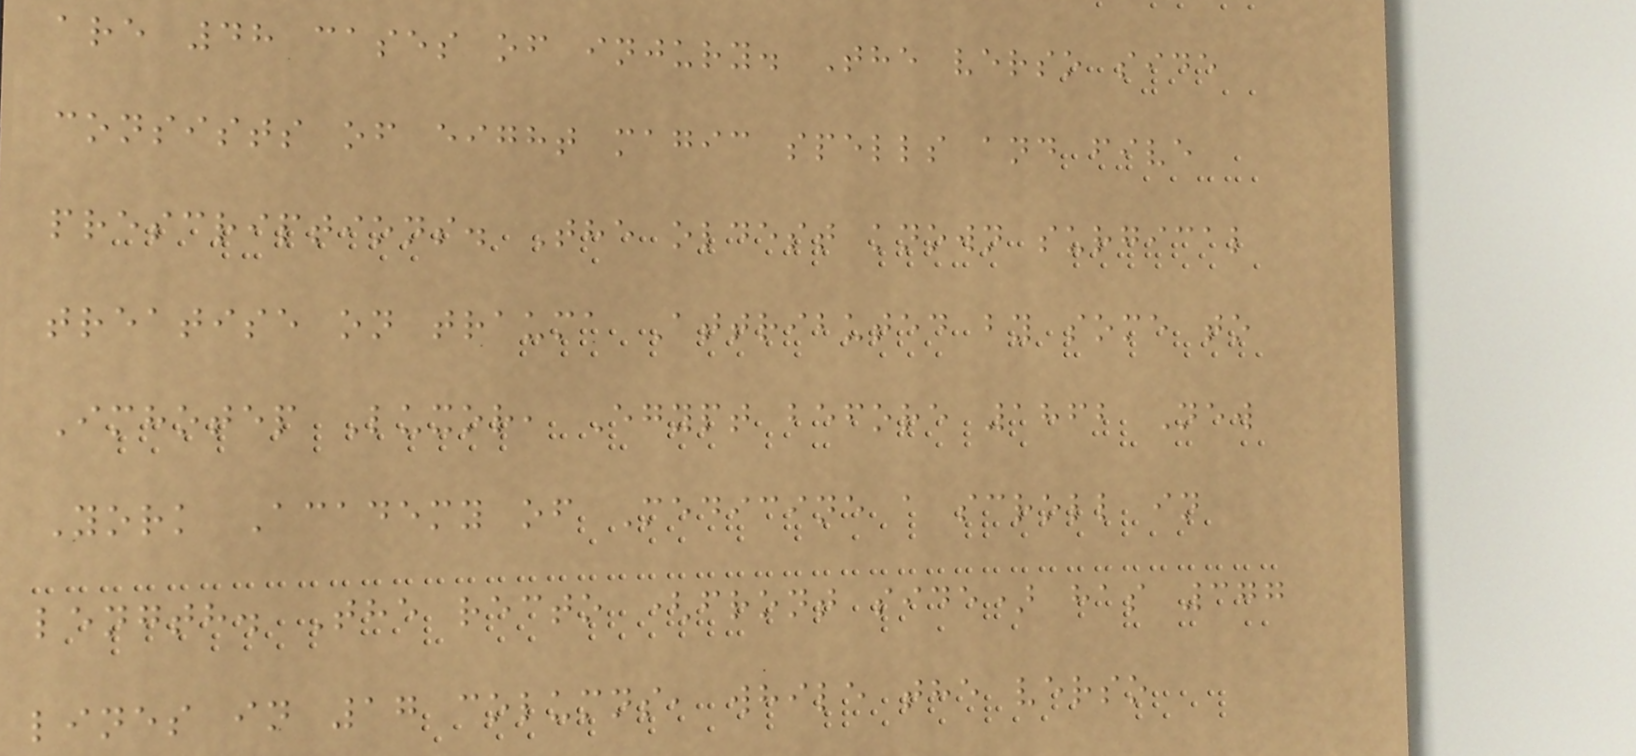are 48 cases of injury. The verso side
consists of eight magic spells and five
prescriptions. The oldest known surgical
treatise on trauma Attributed by some to
Imhotep Luxor, Egypt before 1862 New
York Academy of Medicine a scroll in
length. The recto (front side) has 377
lines in 17 columns, while the verso
